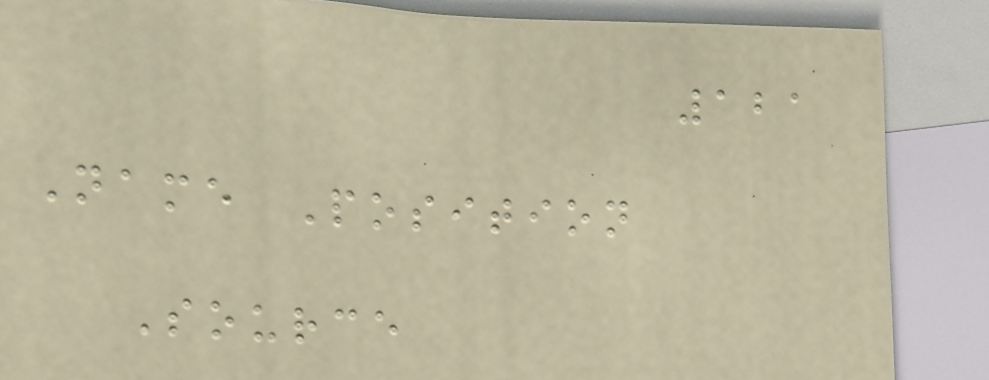121
Name Position
Source
